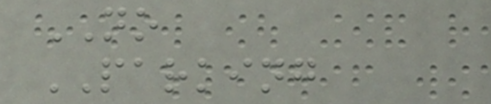NO
PARKING
